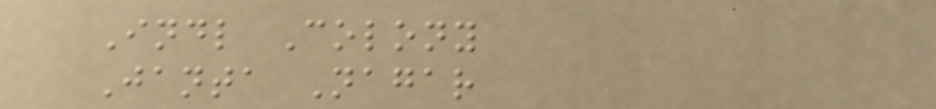Indl Colony
Janta Nagar
